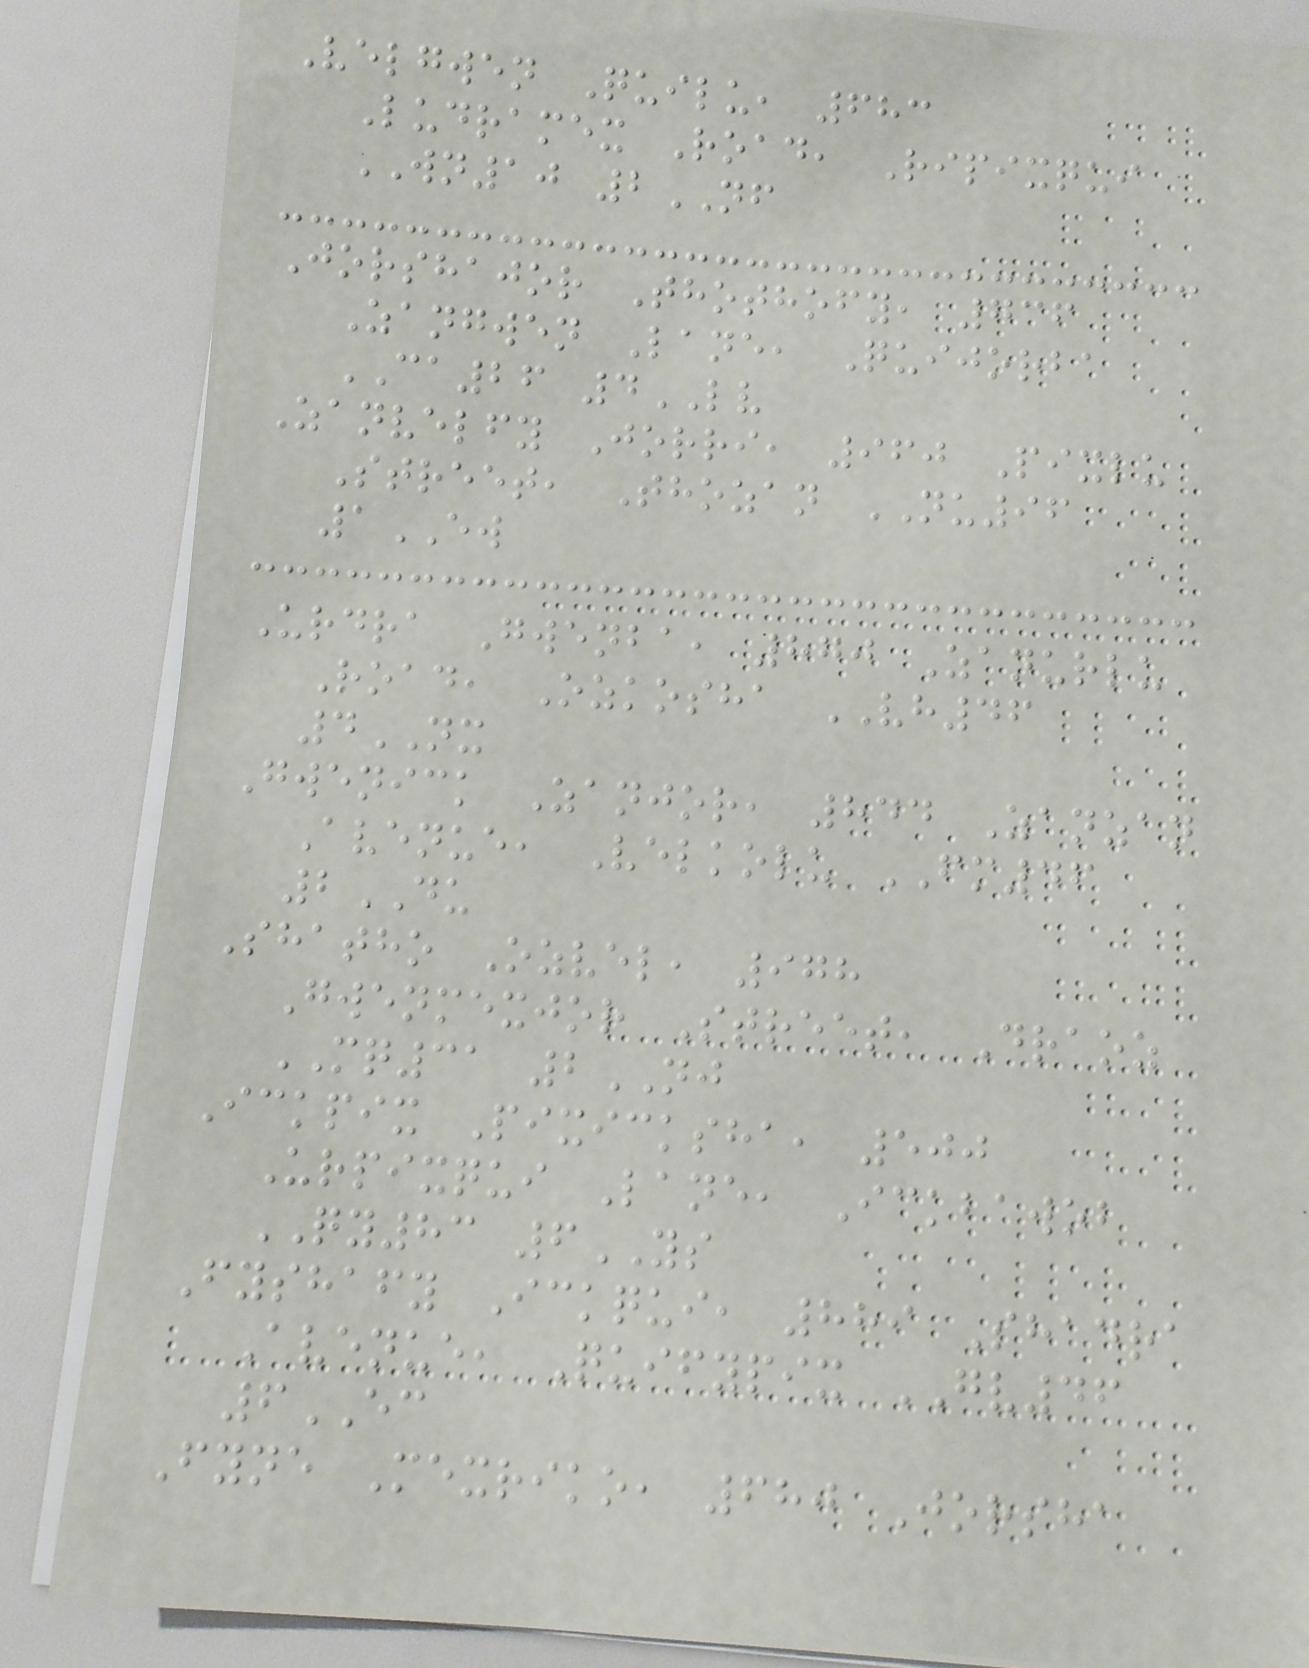Velgwen Quilu, 683
Ludramex Road, Ripixqui
WN10 2NF
Jorshajor Thothofy, 736
Zangwen Lane, Quijorba
CA26 4LV
Zanvelfy Jorri, 960 Pixlu
Street, Thozan NU96
1EW
Urdra Gwenba, 870 Zanurlu
Road, Ozkosha VH46
4NX
Gwenick Zanjor, 844 Zanzan
Avenue, Velkolu FM46
2DU
Shatho Ozvel, 978
Gwenmexjor Street, Draoz
MQ31 2NJ
Ickpix Pixicksha, 500
Urpixqui Lane, Ickbawob
QY83 6YS
Fyshafy Ickqui, 889 Shadra
Avenue, Quifypix GV46
6EC
Fyne Mexriko, 680 Jorsha
